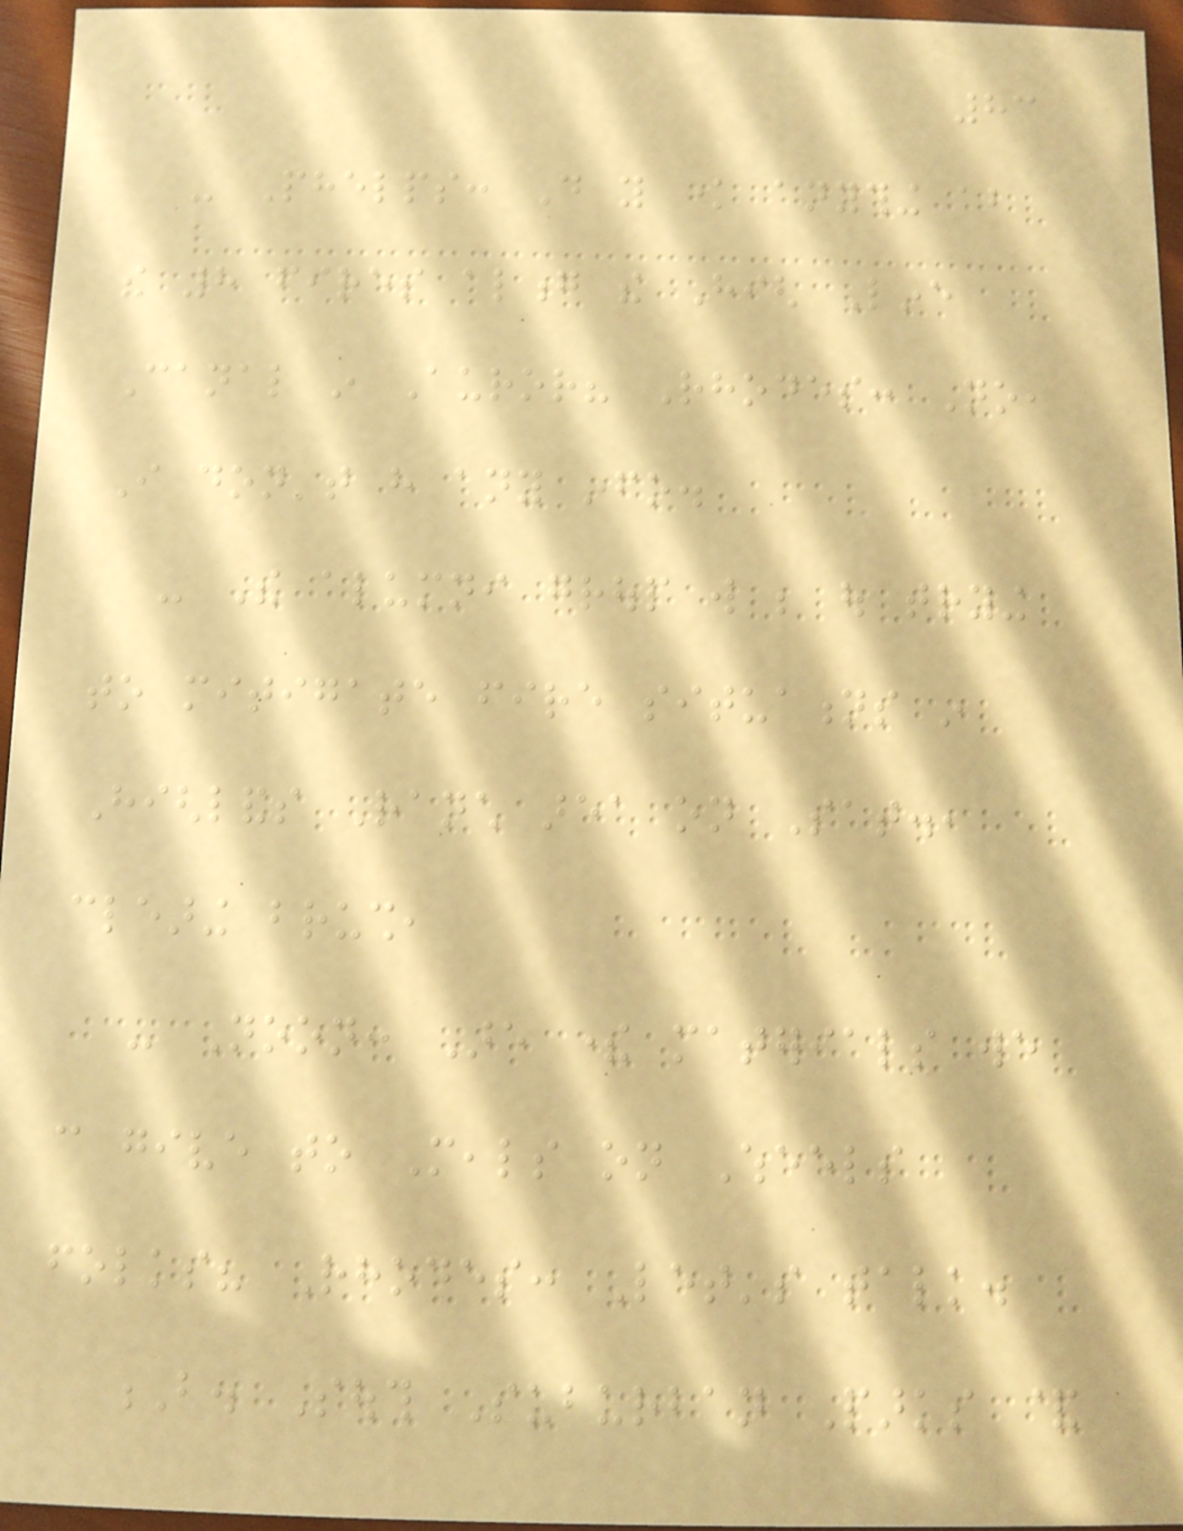83
- Phelps: Do you know anything about
the 8 fires along the High Line
Canal in Auror? Rhodes: No,
I don't have any info.
- The alumni group will be out trying
to mitigate fire situations in
Highlands Ranch area on Sat.,
clearing brush,
- Noon: Are there materials we
can give to Meals on Wheels
folks? Rhodes: Let's talk.
B. South Suburban Parks &
